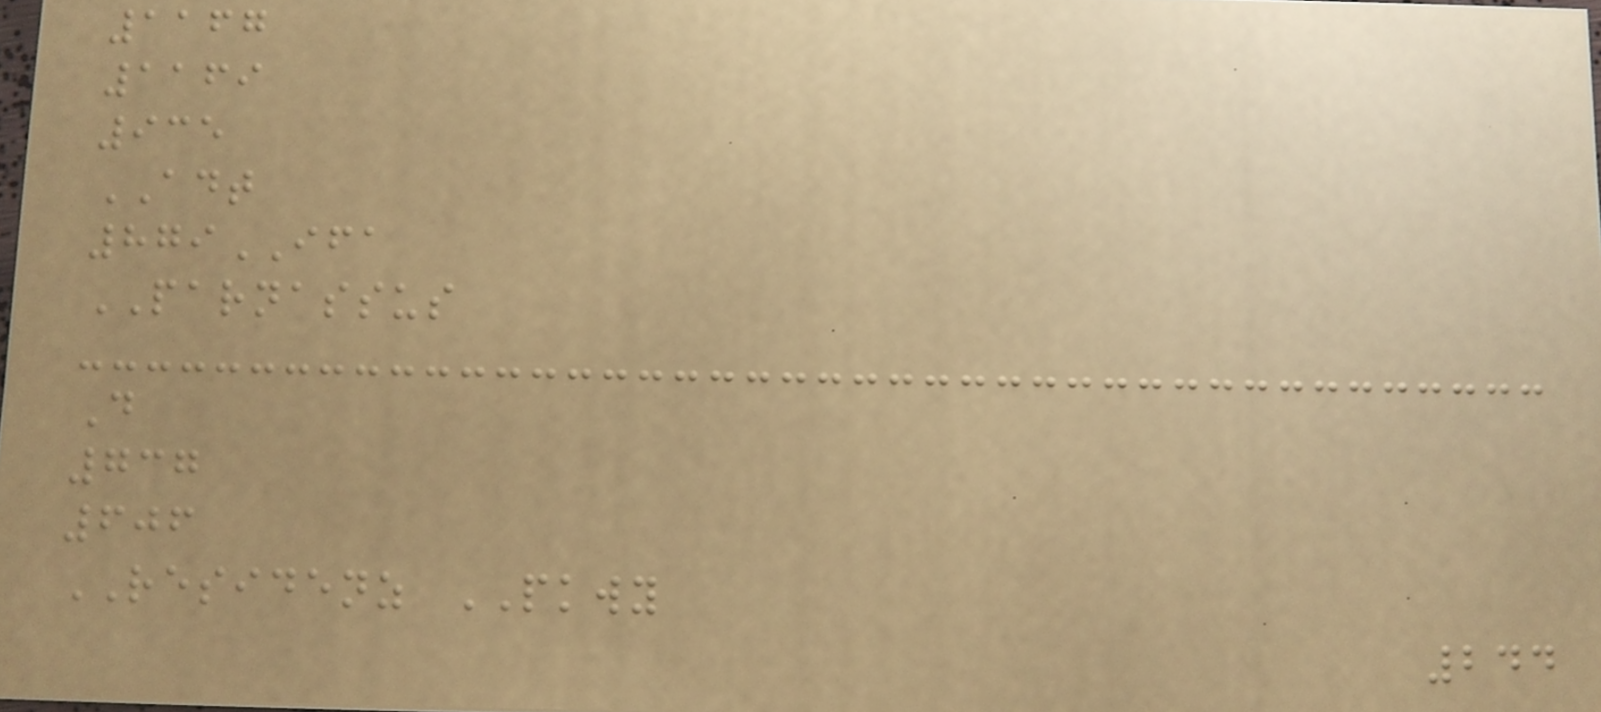1167
1169
935
ADT
879IFA
PARNASSUS
D
737
606
RESIDENZ PKWY
244
